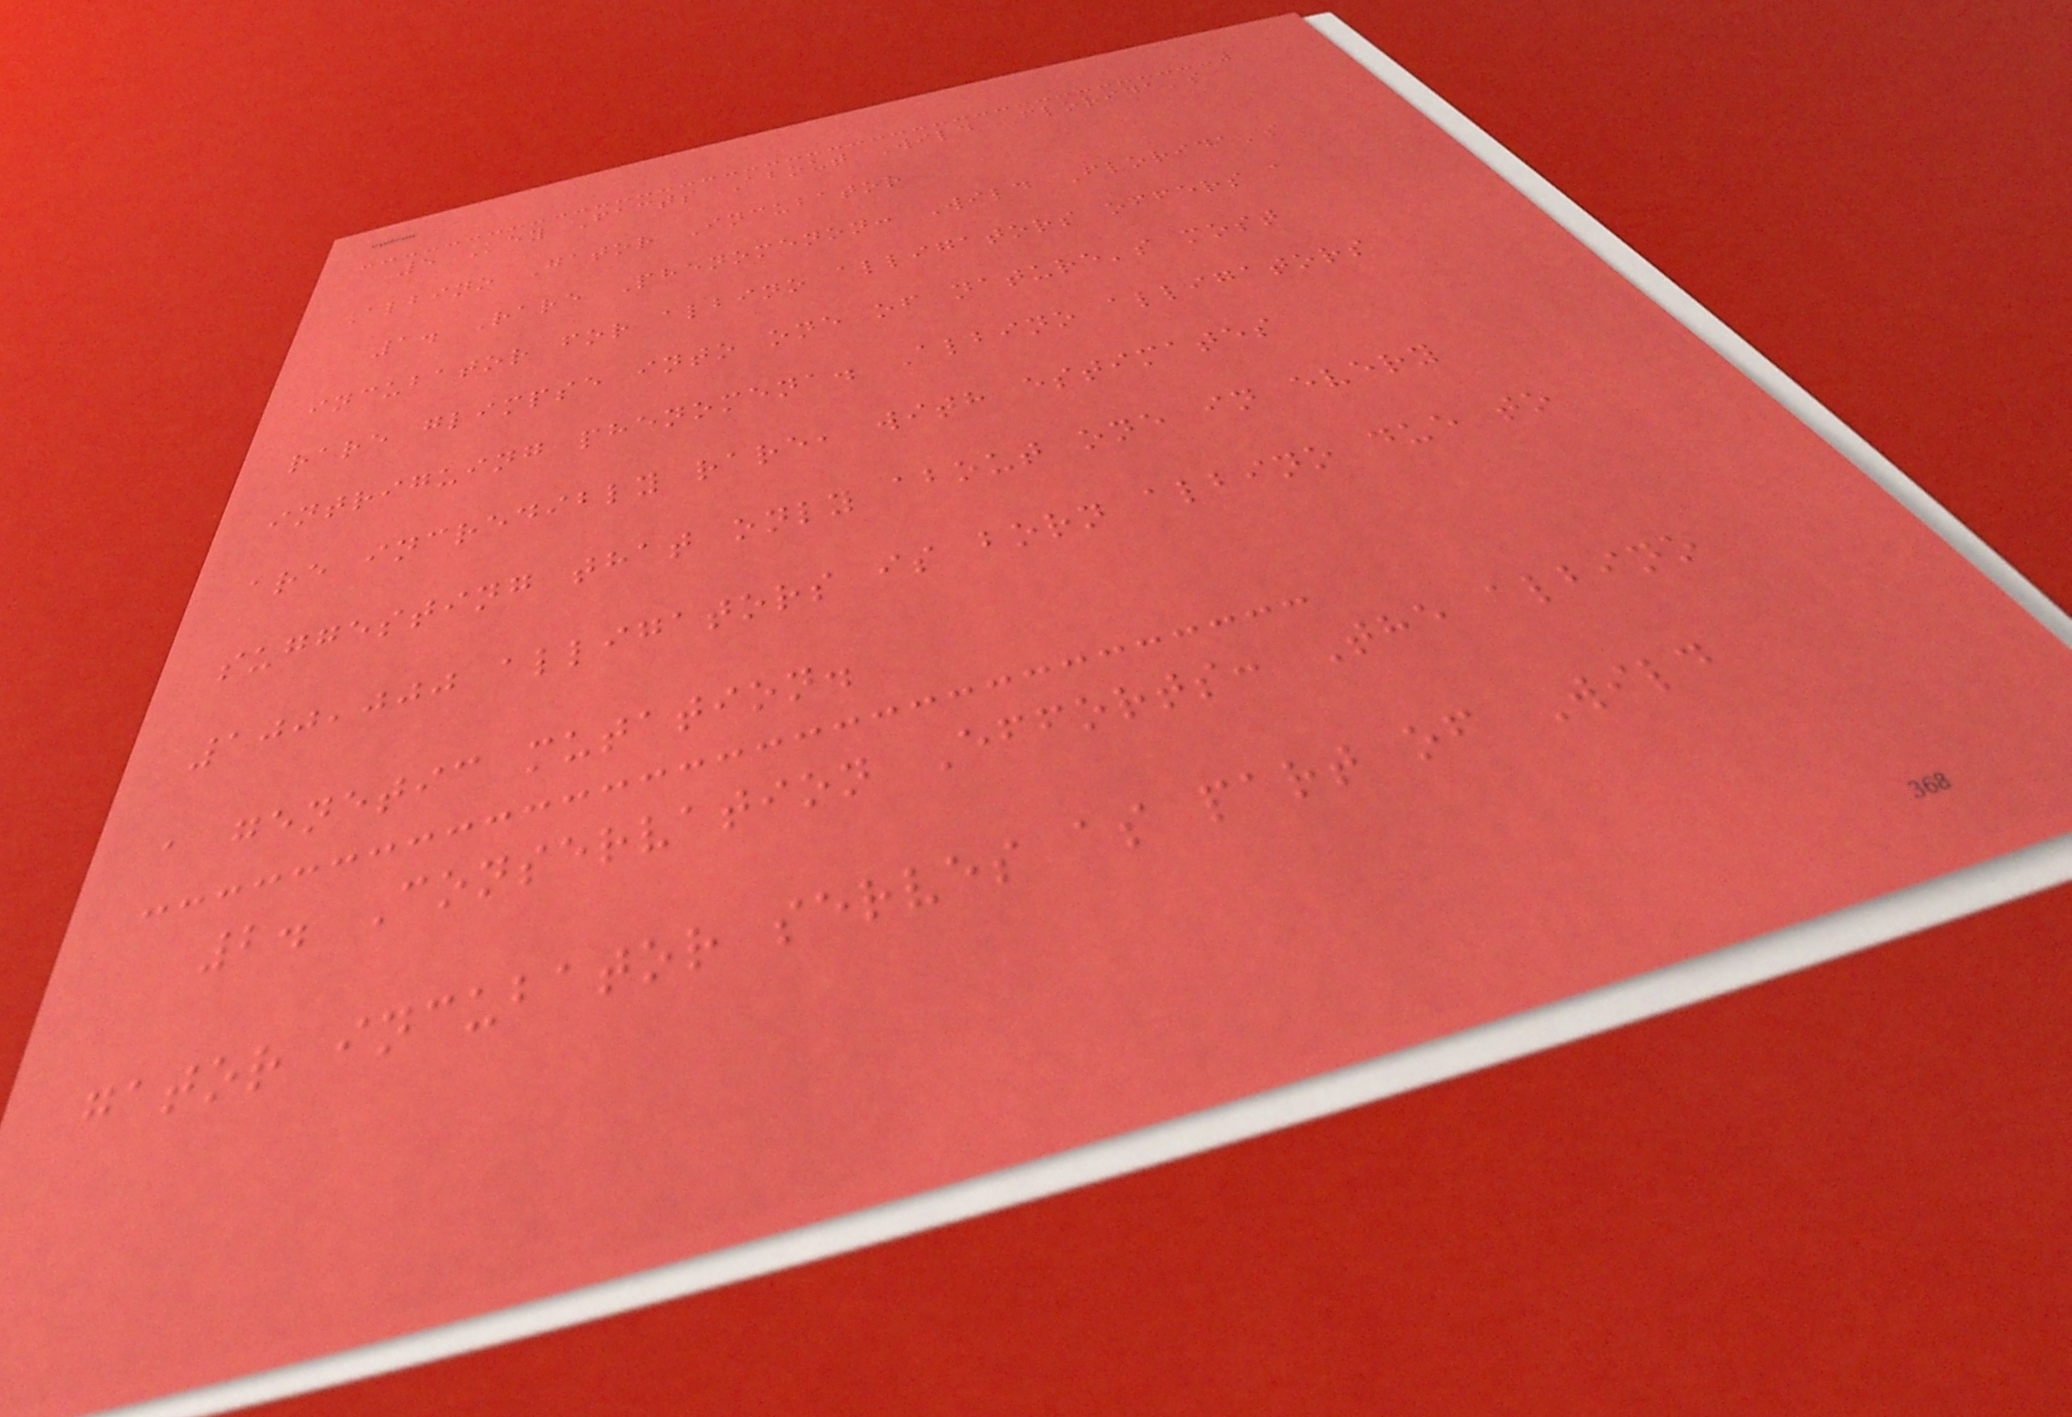5 Key Facts About Wild Florida's
Albino Gator Incubator
1. Rare Phenomenon: Wild Florida's
incubator for albino alligators offers a
rare glimpse into one of nature's most
intriguing phenomena. Albino alligators
are incredibly rare, with estimates
suggesting that only about one in every
100,000 alligators is born albino due to
a genetic mutation.
2. Conservation Efforts: The albino
gator incubator serves as part of Wild
